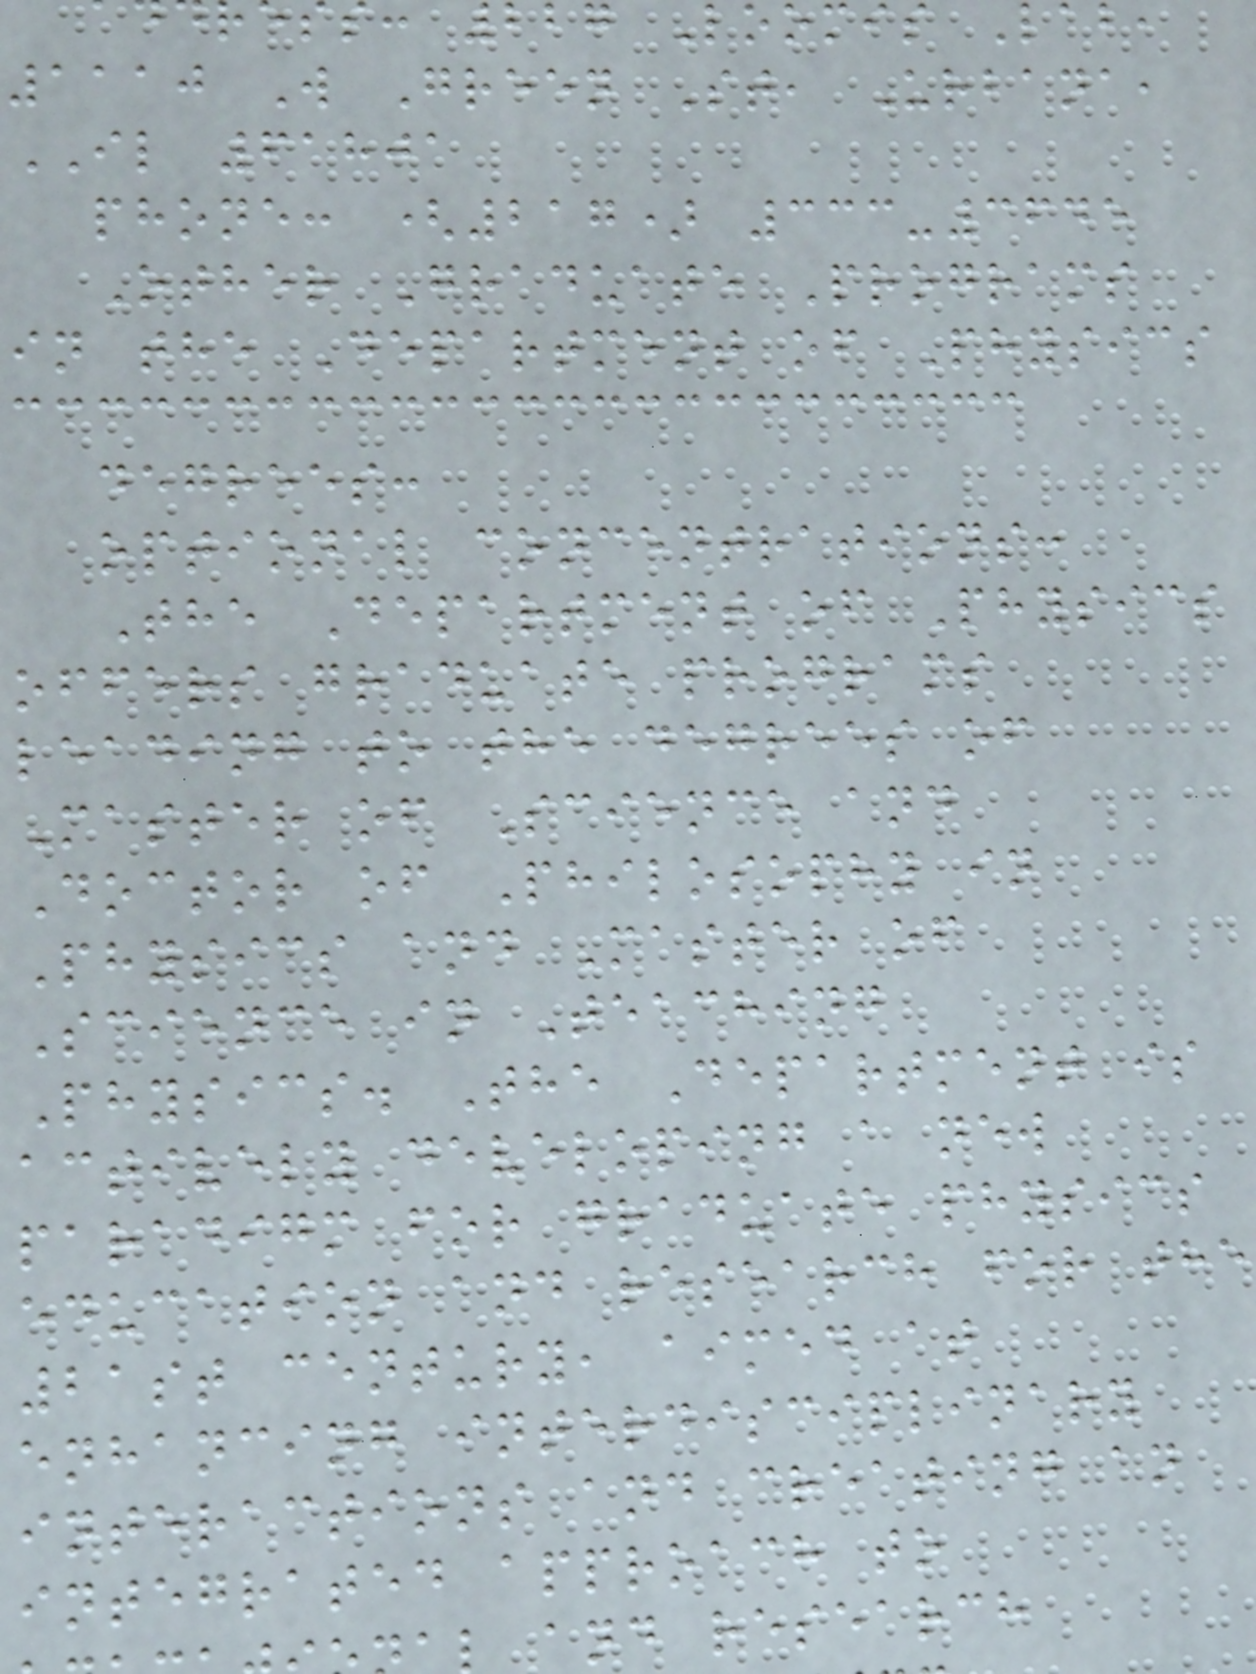: 227 Loomis Lab,
1110 W Green St, Urbana,
IL 61801
phone: (217) 333-3645
Other Graduate Programs
in the Department of Physics
degrees:
optional concentrations:
The Department of Physics
offers graduate programs
leading to the degrees of
Master of Science and
Doctor of Philosophy in
Physics and Master of
Science in Teaching
Physics. The Department is
actively developing a new
paradigm for graduate physics
education and research for the
21st century, aimed at
enhancing interdisciplinary
interactions and creating an
integrated approach to
and research
